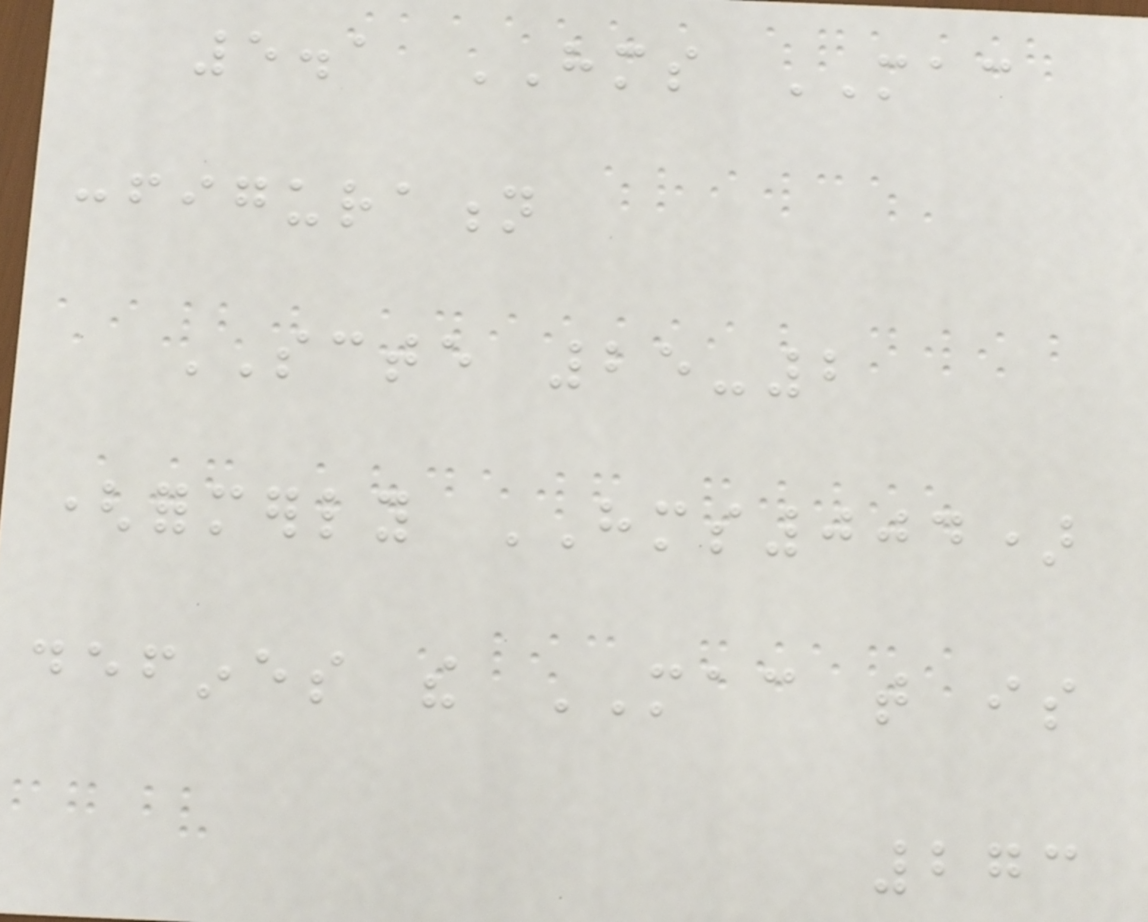5.1 HMS MAC
configuration
SCTE 25-2
(formerly HMS004)
defines the MAC that is
273
